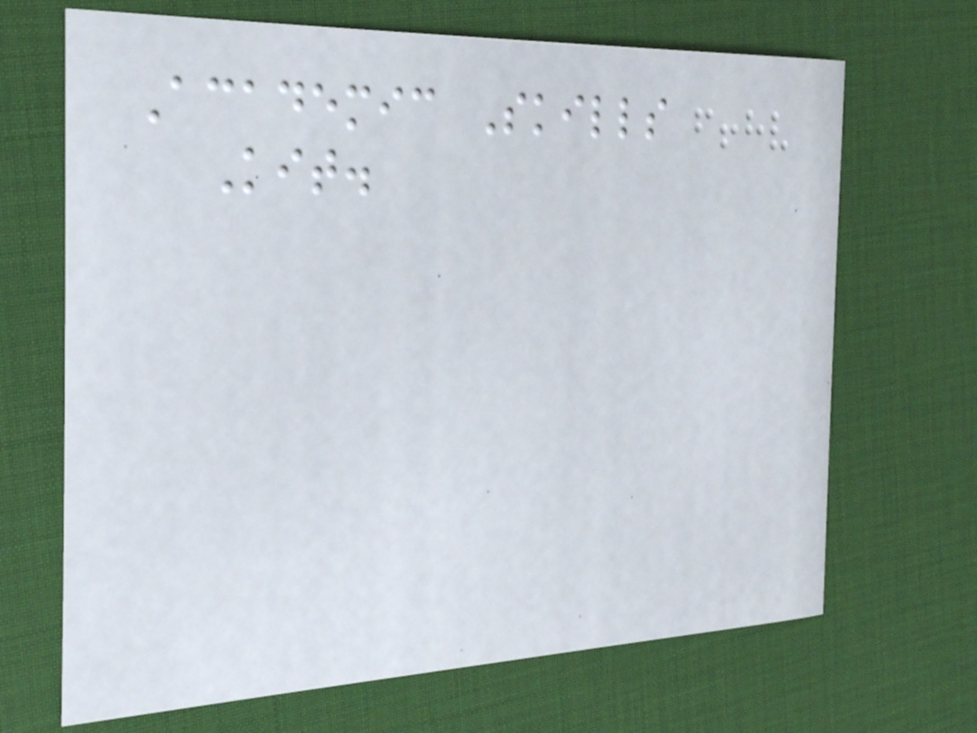Academic Skills
Kit.
